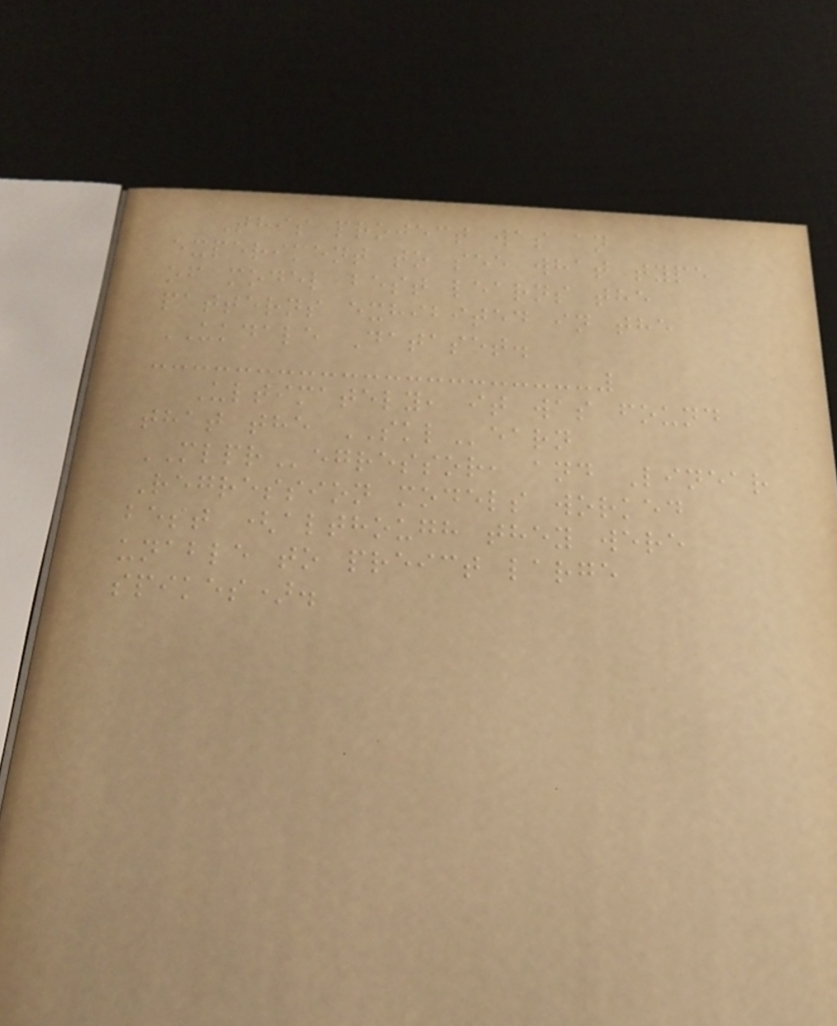This project was an
experiment to see what type
of model best learns the
patterns exhibited in the
UKDALE Dataset.
Ultimately, it was found
that the SKLearn
MLPRegressor, and Linear
Regression models worked
best (although they were
unable to preict large
spikes).
